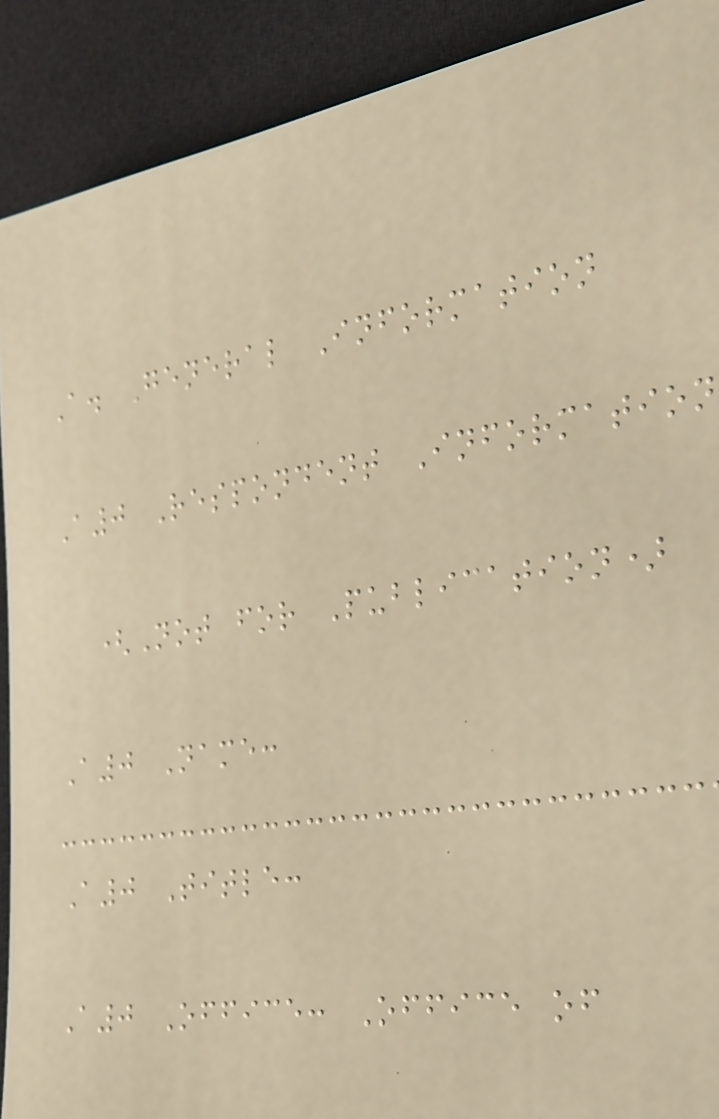A. General Information
A0 Respondent Information
(Not for Publication)
A0 Name:
A0 Title:
A0 Office: Office of
